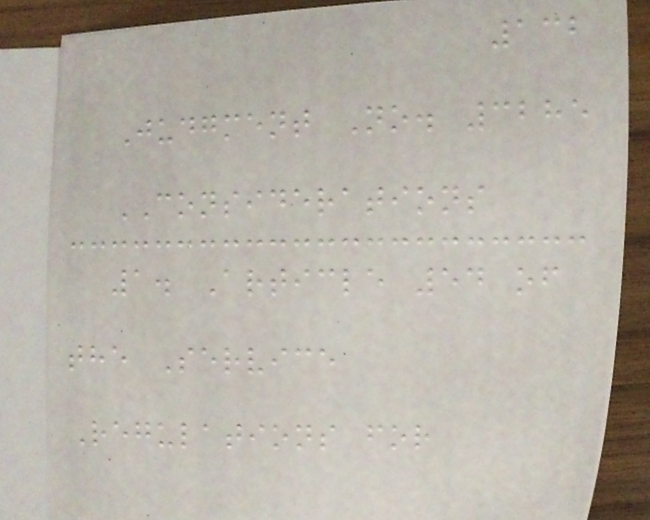132
Judgment No. 3285
CONSIDERATIONS
1. Article 54 of
the Service
Regulations for
